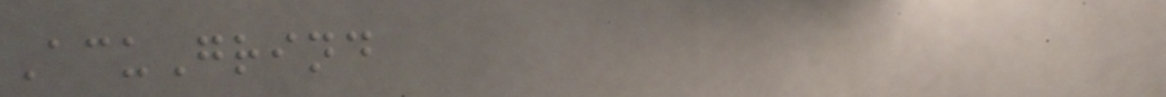AcuGrind
